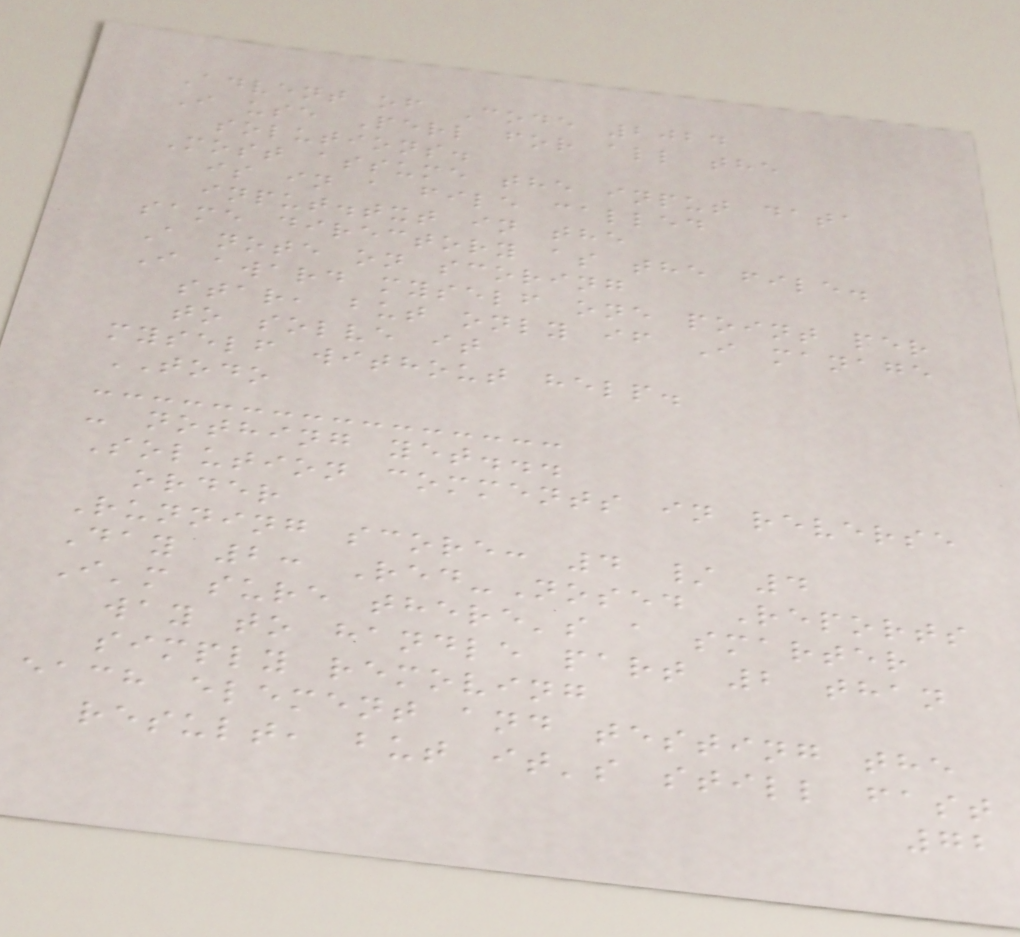Advent of Code 2024
I use Perl for all the
solutions.
Most assume the input data
is in a file called
input.txt in the
same directory as the file.
A note on scoring
I award myself one point per
star, but only if I manage
to solve it
myself without help.
TODO
- nothing yet...
Solution comments in reverse
order
Running score: 4 / 4
Day 2: Red-Nosed Reports
I'm sure there's a smarter
way to handle part 2 than
simply removing
each element and testing the
result, but it's still fast
72
